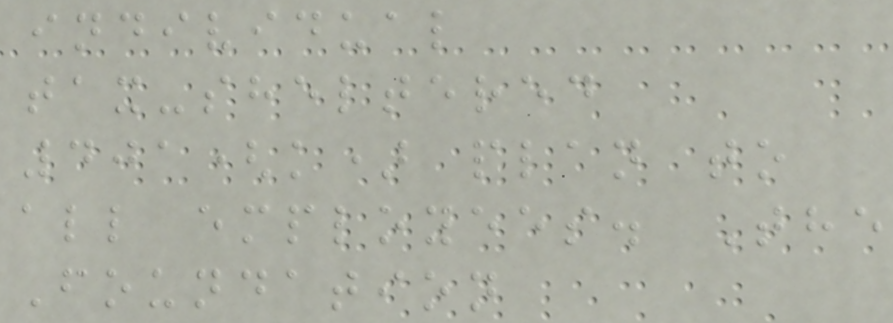individual
tax-sheltered
401(k) plan to
all employees. The
Foundation
